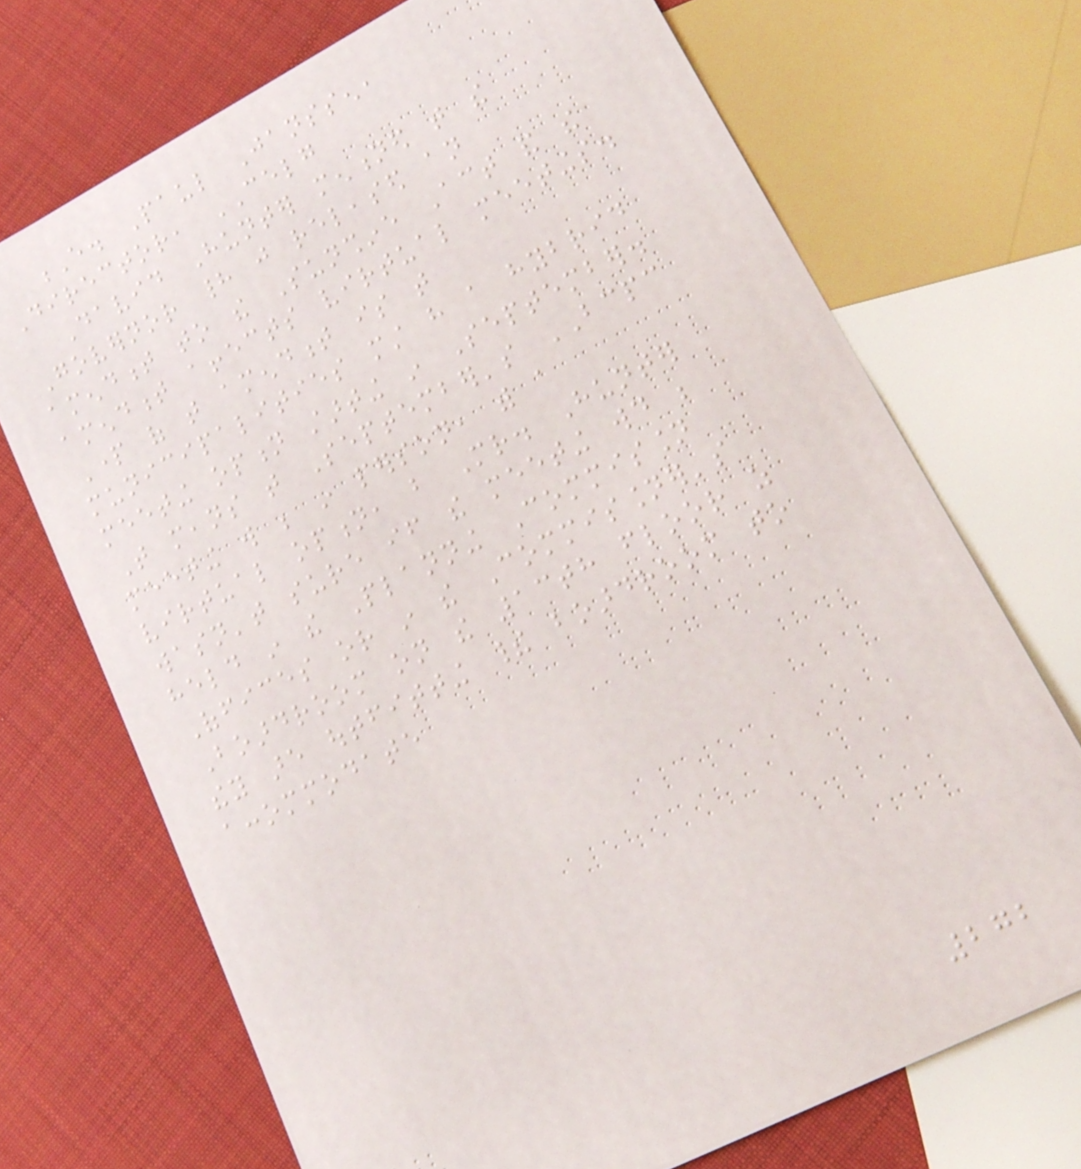E. Paul Janssen,
Director, CELG
David Hunter mentioned that the
Governor had just released an
amendment to the Sunshine Act and the
amendment affects virtual meetings.
Part of that amendment is that
municipalities must have a hybrid
meeting option starting in September.
That means that September's BCPC
meeting will be in person, with a
virtual option, but Mr. Hunter
wasn't sure if the meeting would be
held in the Planning Commission
Offices or in the Commissioner's
Boardroom on the 13th floor as
they are outfitting their boardroom to
accommodate
272
